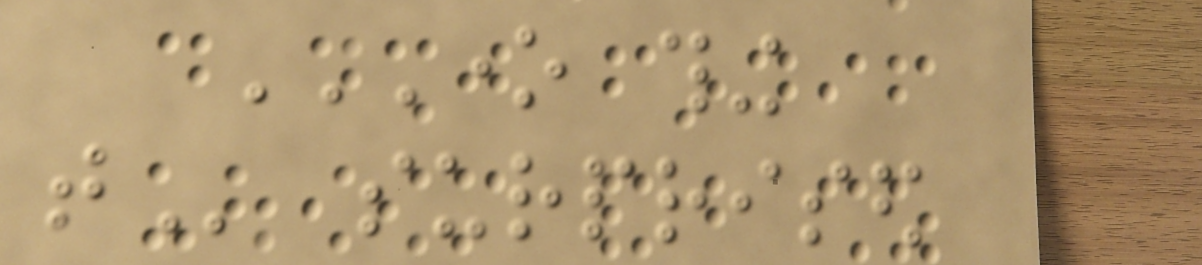ONE THING
THAT surprised
